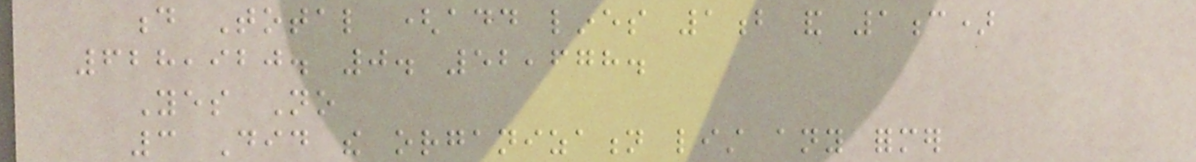d Total (add lines 1b and 1c)
628,920. 0. 52,678.
Yes No
3 Did the organization list any former
